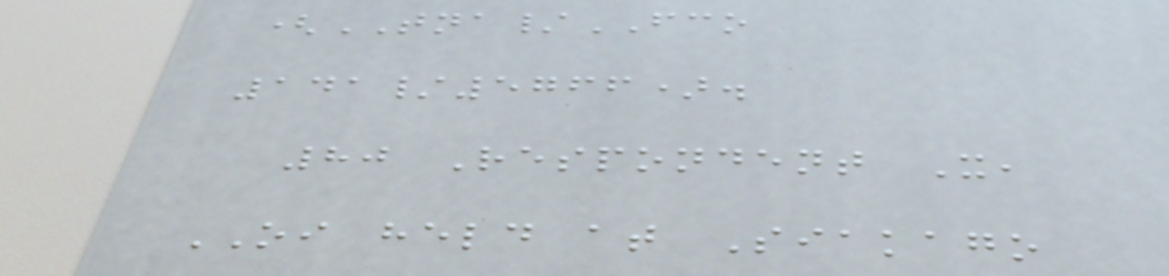(TNA/FCO
141/5766).
80 Respondent X,
OI held at Siakago
